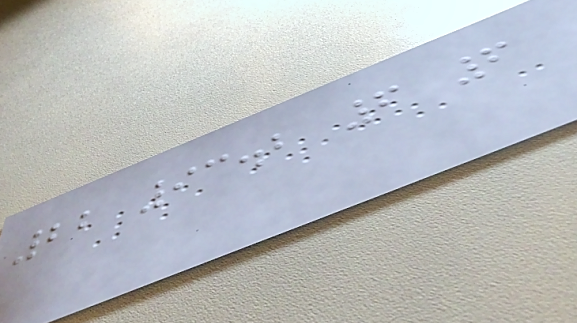22 93.2 6 6
